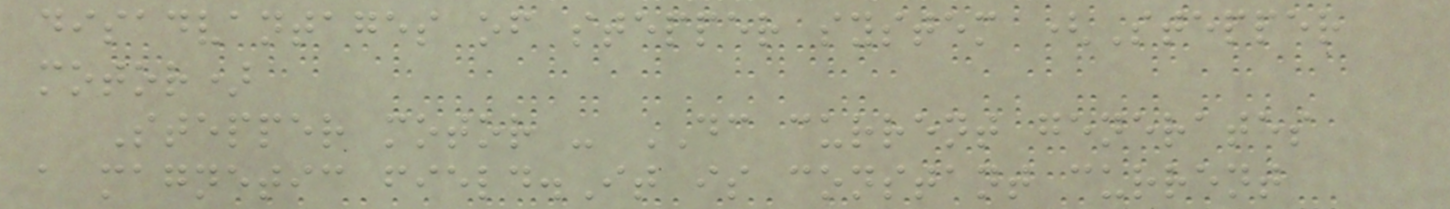disadvantages of stepper system (Stepper
motor)
Stepper motor - DC current generates
a magnetic field.It is constant current
